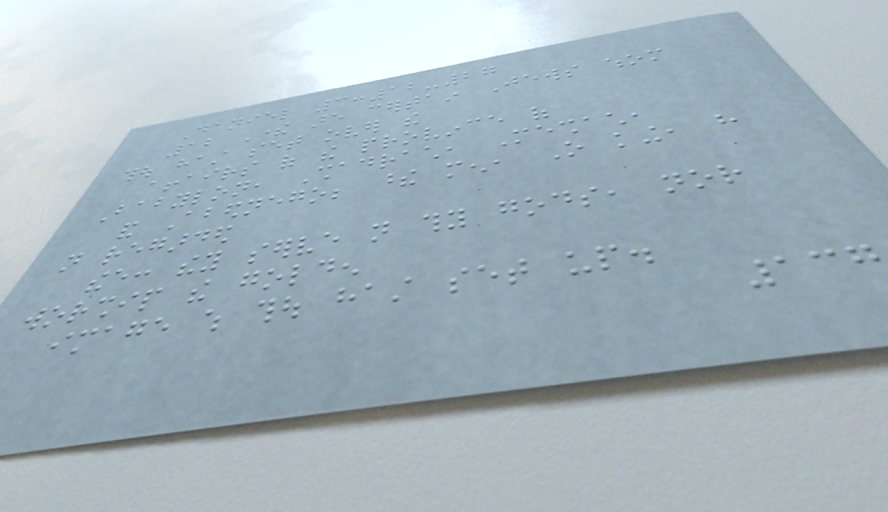Daniel 3:12-27
12 There are certain Jews whom
thou hast set over the
affairs of the province of
Babylon, Shadrach, Meshach,
and Abednego; these men, O king, have
not regarded
thee: they serve not thy gods, nor
worship the golden
image which thou hast set up.
137
